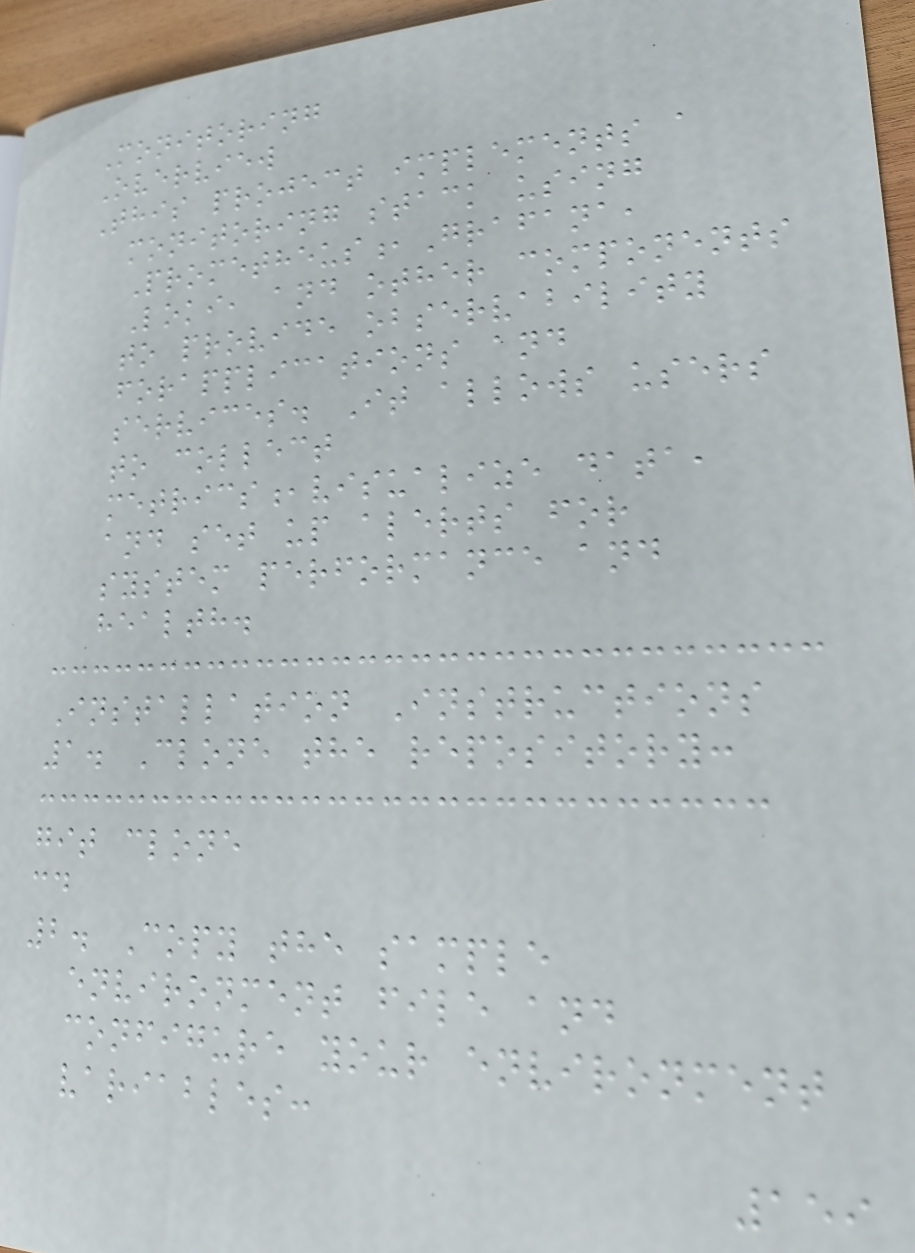Monitoring
Overview
This project implements a
monitoring stack using
Prometheus,Grafana,
Loki, and other components
to provide observability
forapplications and
services. It allows users
to collect
metrics,visualize data,
and set up alerts for
system performance and
health.
Installation Instructions
1. Clone the repository:
git clone
cd
2. Copy the sample
environment file and
configure your environment
variables:
159
